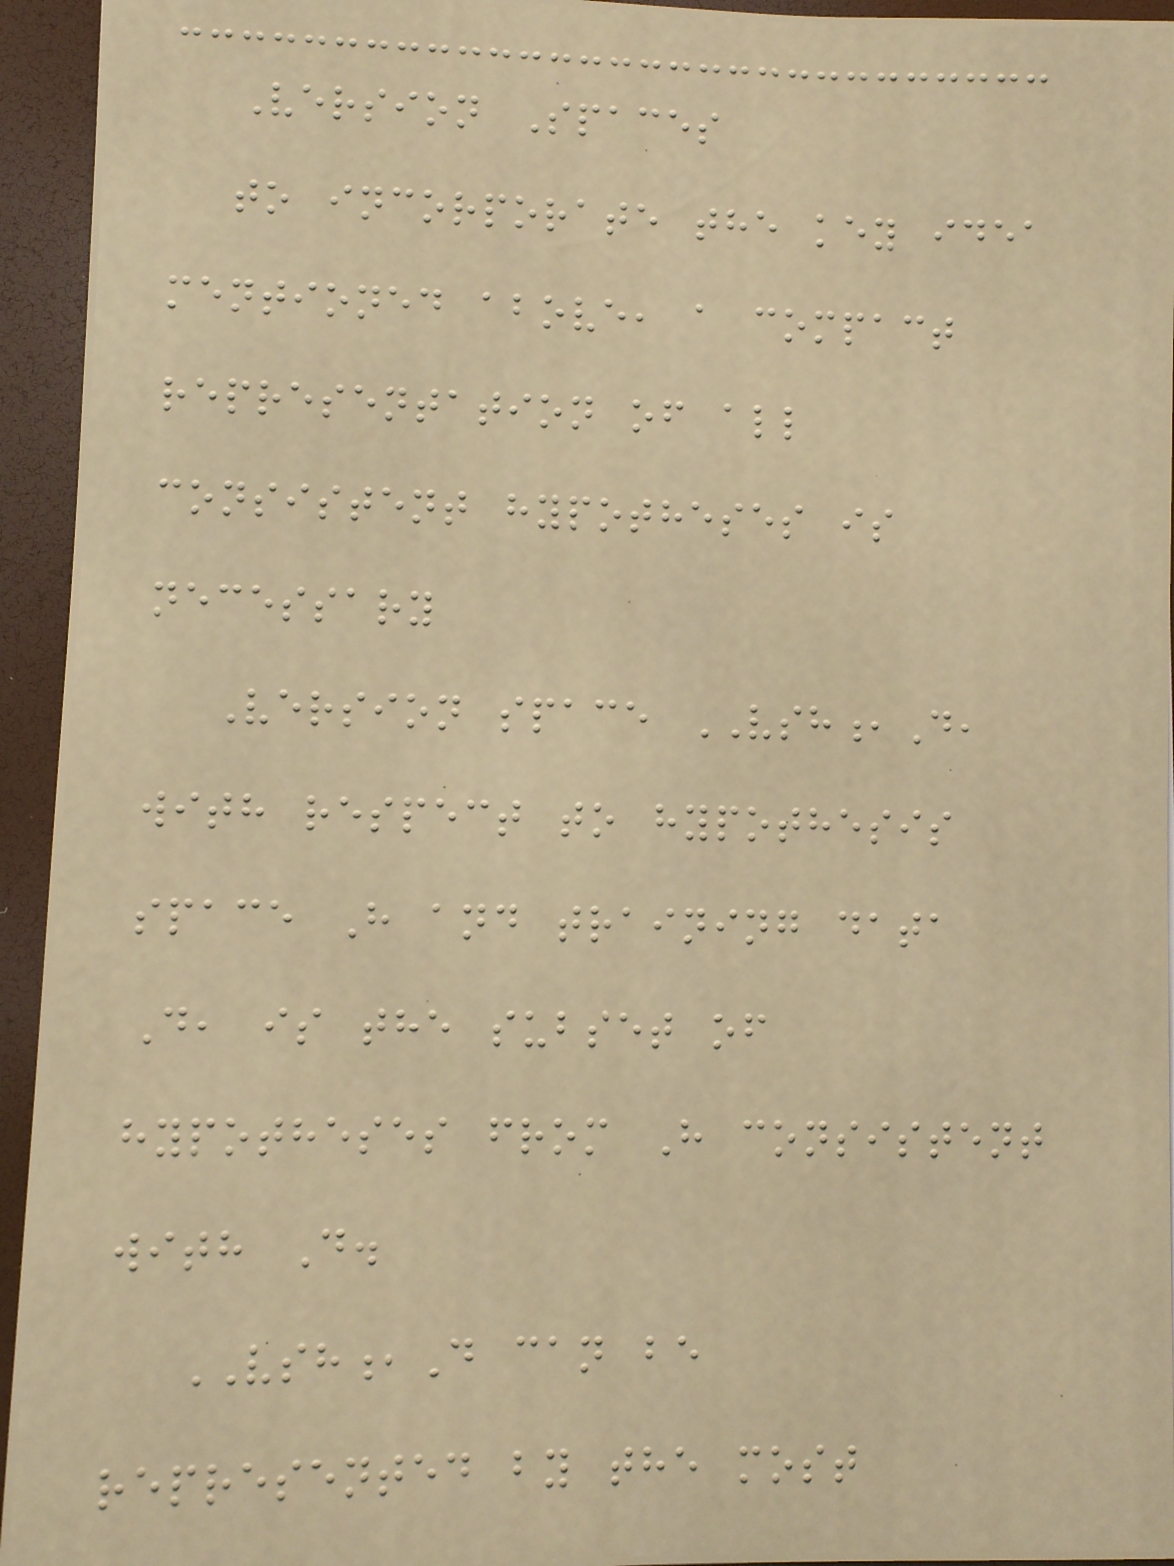Version Spaces
to incorporate the key idea
mentioned above, a compact
representation of all
consistent hypotheses is
necessary
Version space VSH,D,
with respect to hypothesis
space H and training data
D, is the subset of
hypotheses from H consistent
with D.
VSH,D can be
represented by the most
